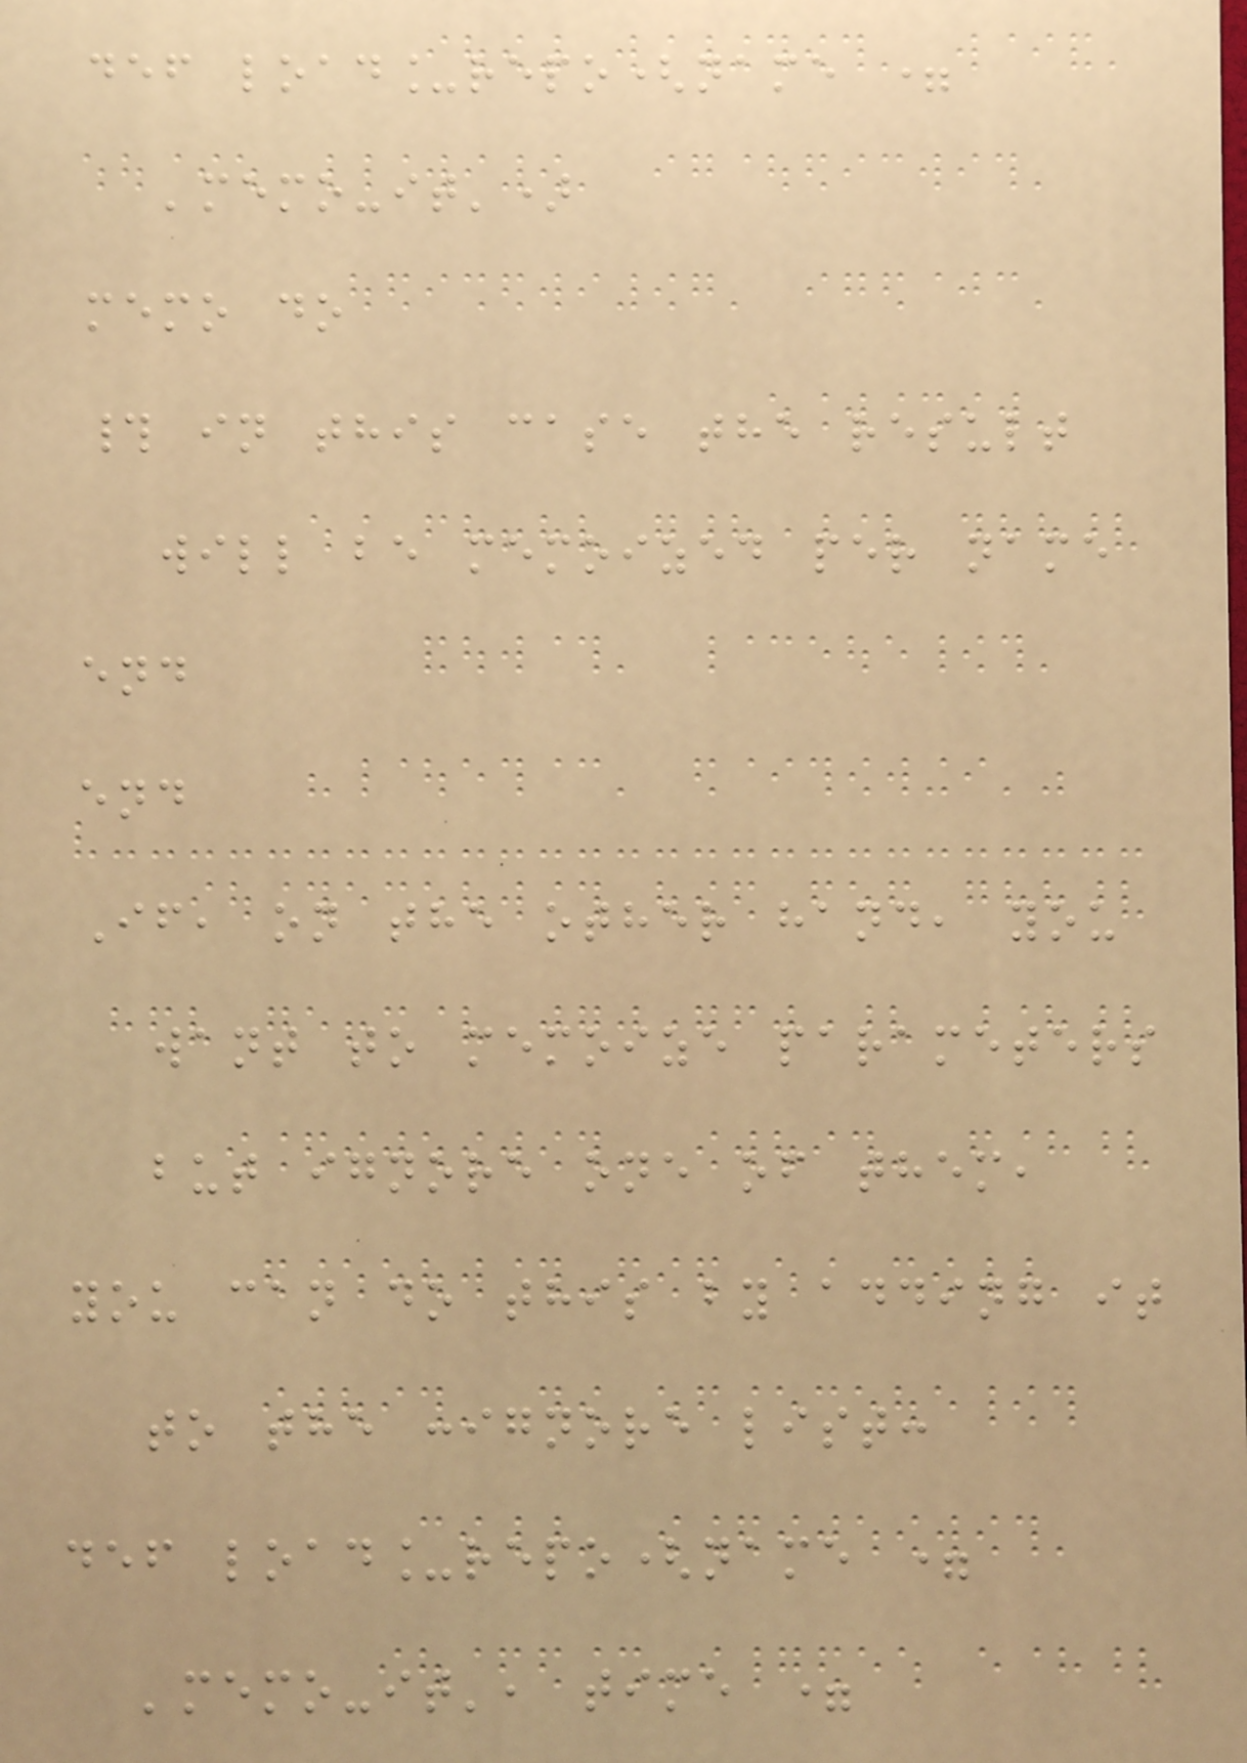def load_repo(name =
'memo-it')
memo do
# in this case the result
will be memoized per name
end
end
If, on the other hand, you
want to memoize parameters
but ignore one of them,
you can do this by adding it
to the :ignore list:
def load_repo(name =
'memo-it', time =
